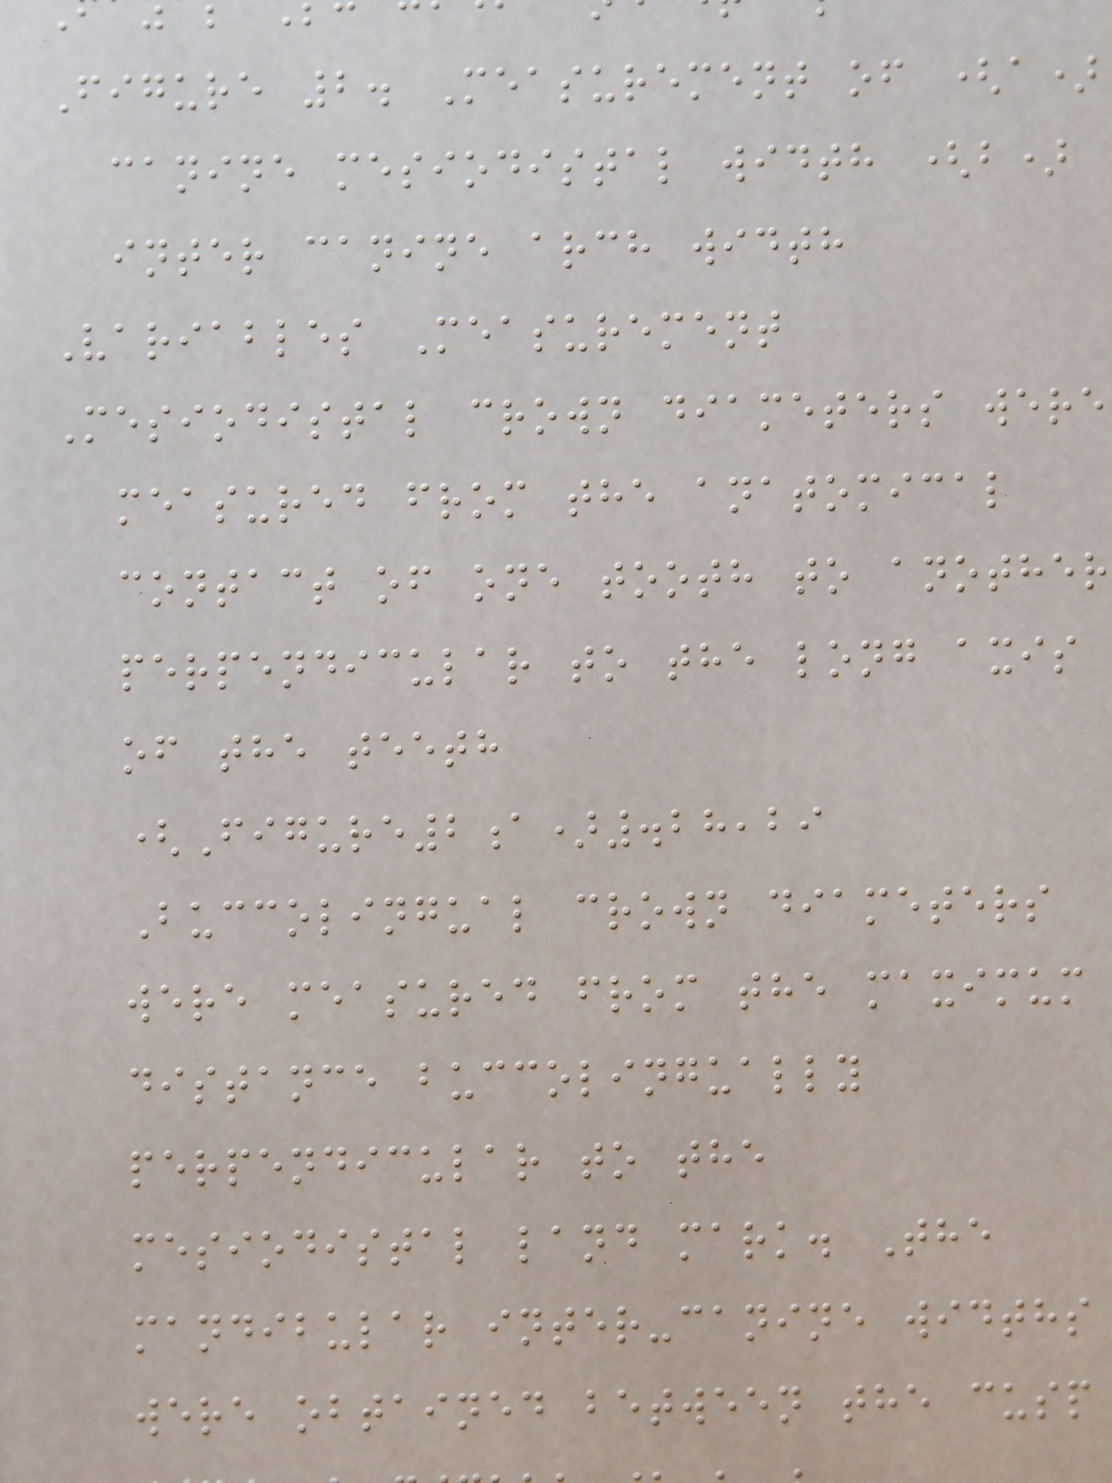Figure 2. Measurement of (a)
canine mesiodistal width (b)
inter canine arch width
Variables Measurement
Mesiodistal crown diameters were
measured from the anatomical
contact of one tooth to another
perpendicular to the long axis
of the teeth
(Figure2a).28,29
Buccolingual crown diameters
were measured from the maximum
distance buccolingually
perpendicular to the
mesiodistal land mark. The
mandibular inter-canine widths
were obtained between the cusp
